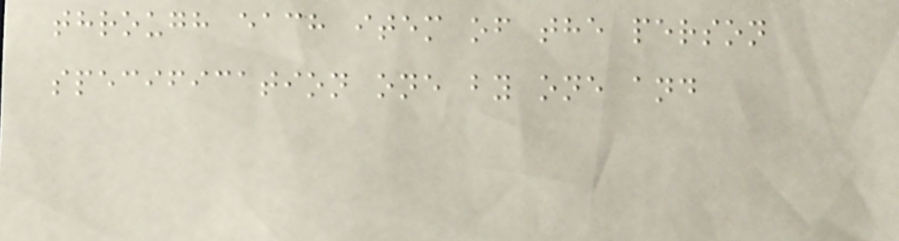through each item of the person
specification one by one and
